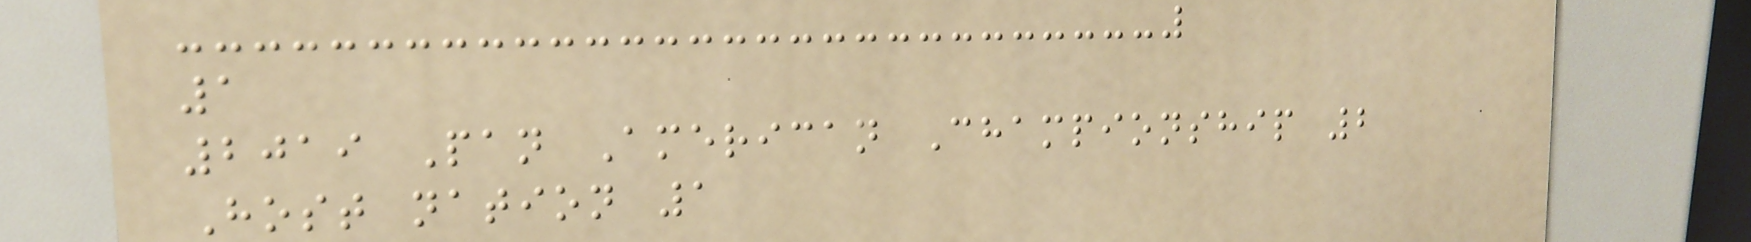1
2019 Pan American Championship 2
Host nation 1
